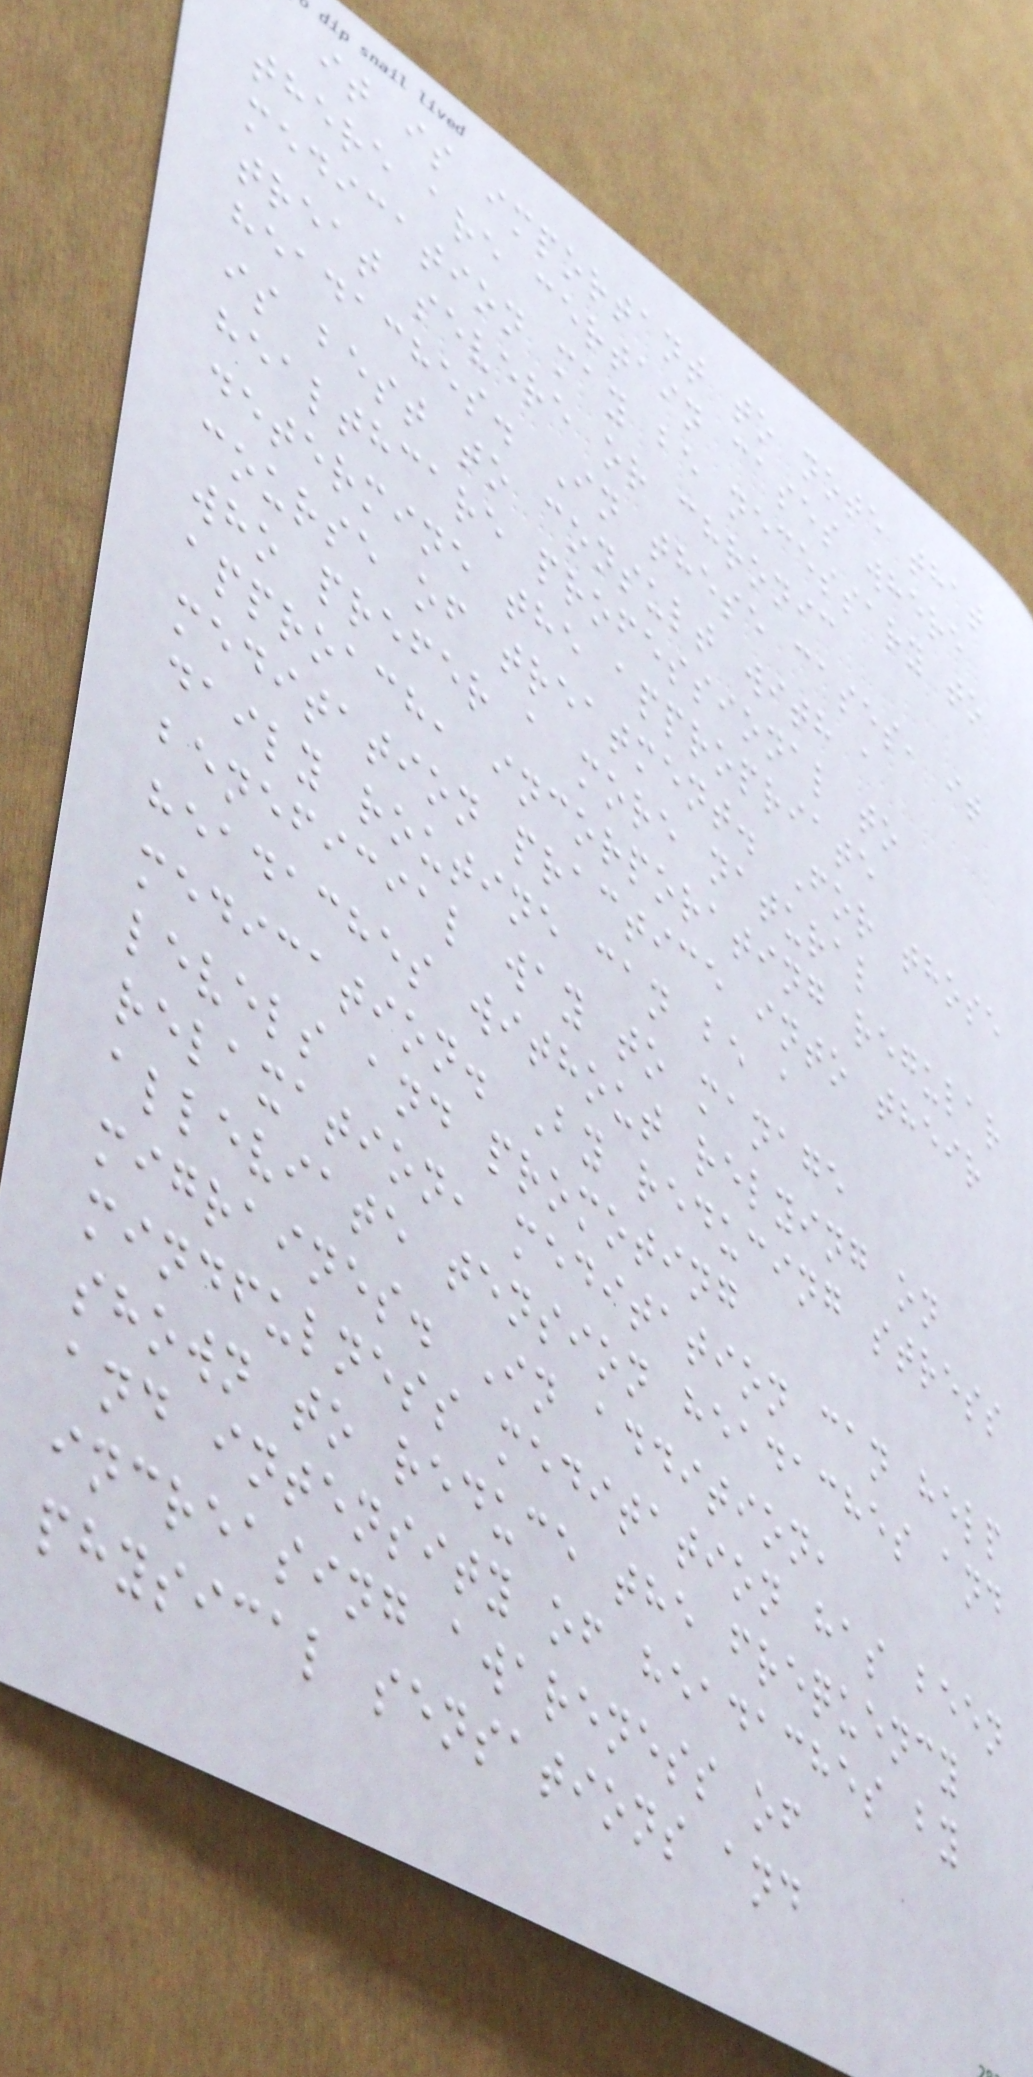it is important to note that
there are certain cases where
medication may be necessary to
treat severe or chronic
headaches. In these cases, it
is best to consult with a
healthcare professional to
determine the appropriate
course of treatment. For those
who prefer a more natural
approach, incorporating regular
meditation practice into their
daily routine can be a
beneficial way to manage
headaches without relying on
medication. By reducing stress
levels and promoting
relaxation, meditation can help
alleviate tension headaches and
migraines. In addition,
mindfulness meditation has been
shown to reduce the frequency
and intensity of headaches by
increasing awareness of
physical sensations and
